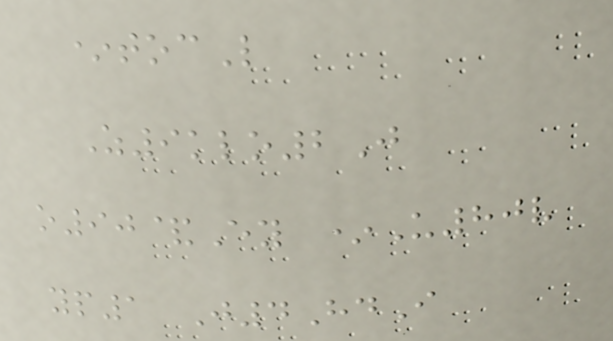*tocL
Z9klo2J
o90&Ey *U80v
yp1 J4HdI
